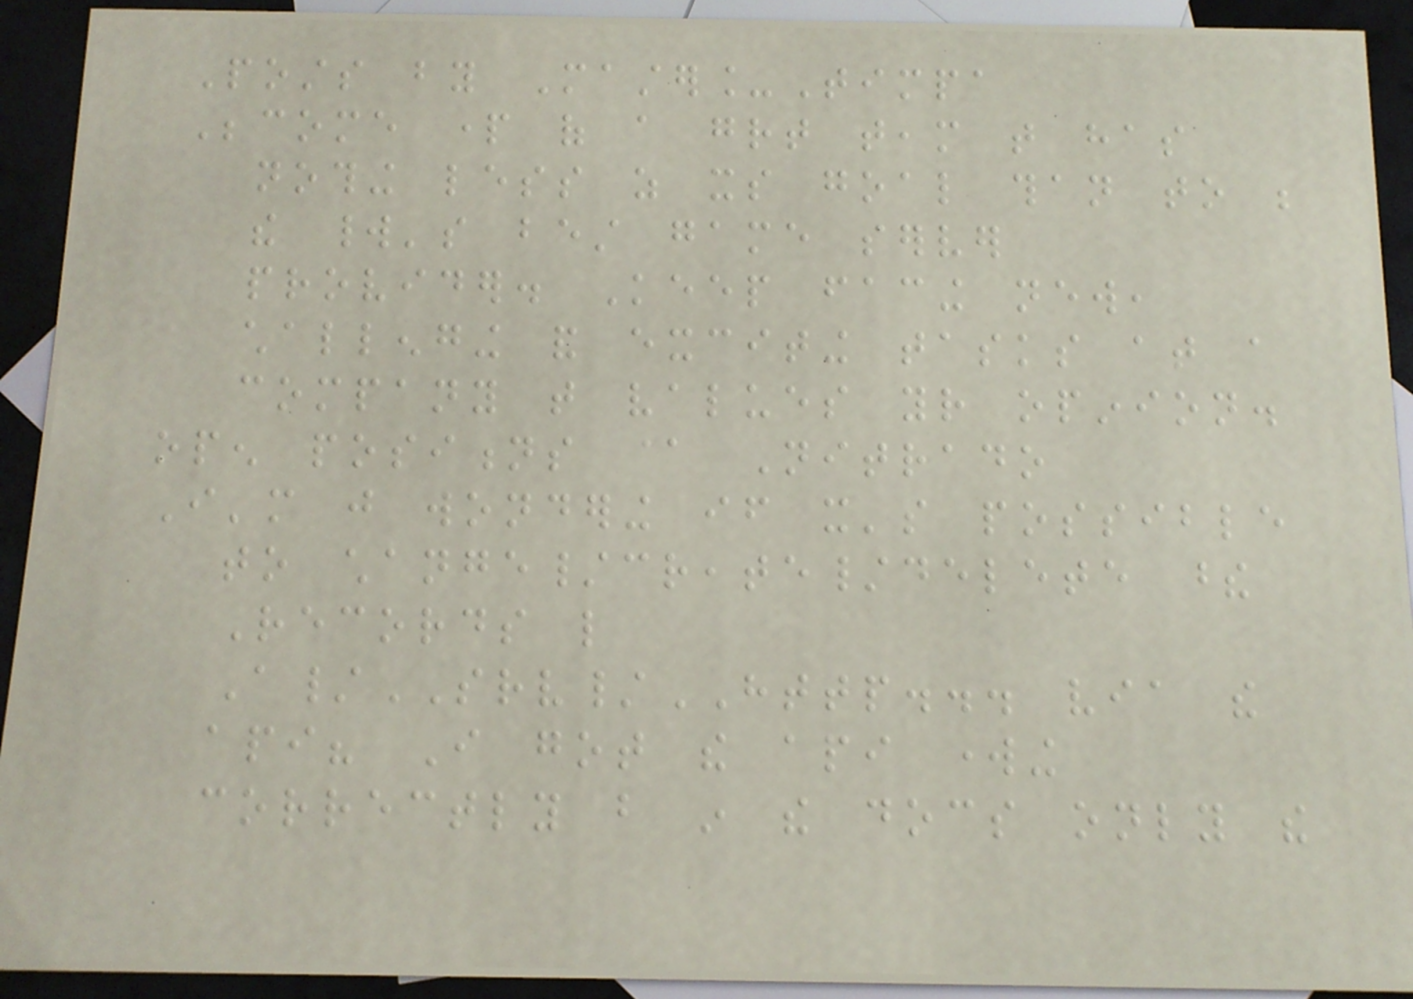Posts by Master_Timpa
Become part of a great team that has
nothing less as its goal than to be
the world's best game server
provider. Keep facing new,
challenging and exciting tasks at a
company that values your opinion.
open positions @ Nitrado
I'm just wondering if it's possible
to change/create/delete these
Records like
A/SRV/HTTP... via the
api? I got the api working
correctly but in the docs only the
